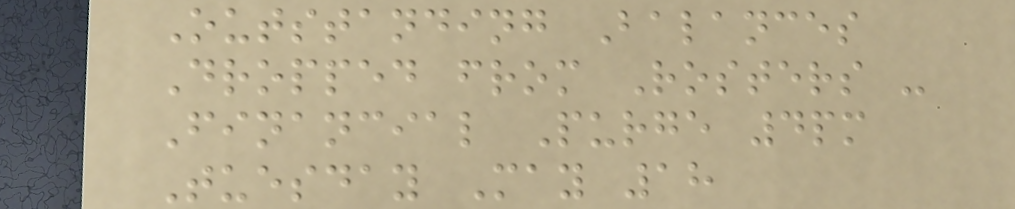Outstanding Balances
Dropped from Rosters -
Financial Purge 4pm
Tuesday May 18
